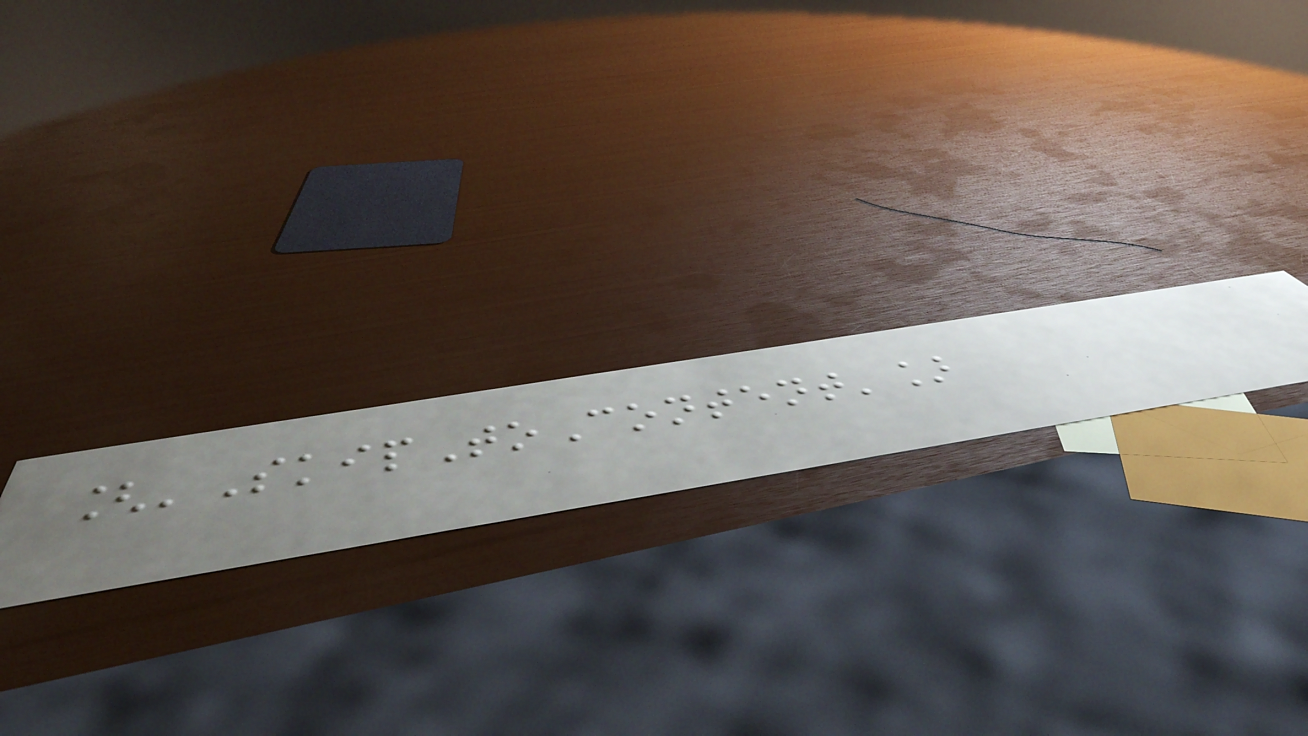['SkipToContent']
